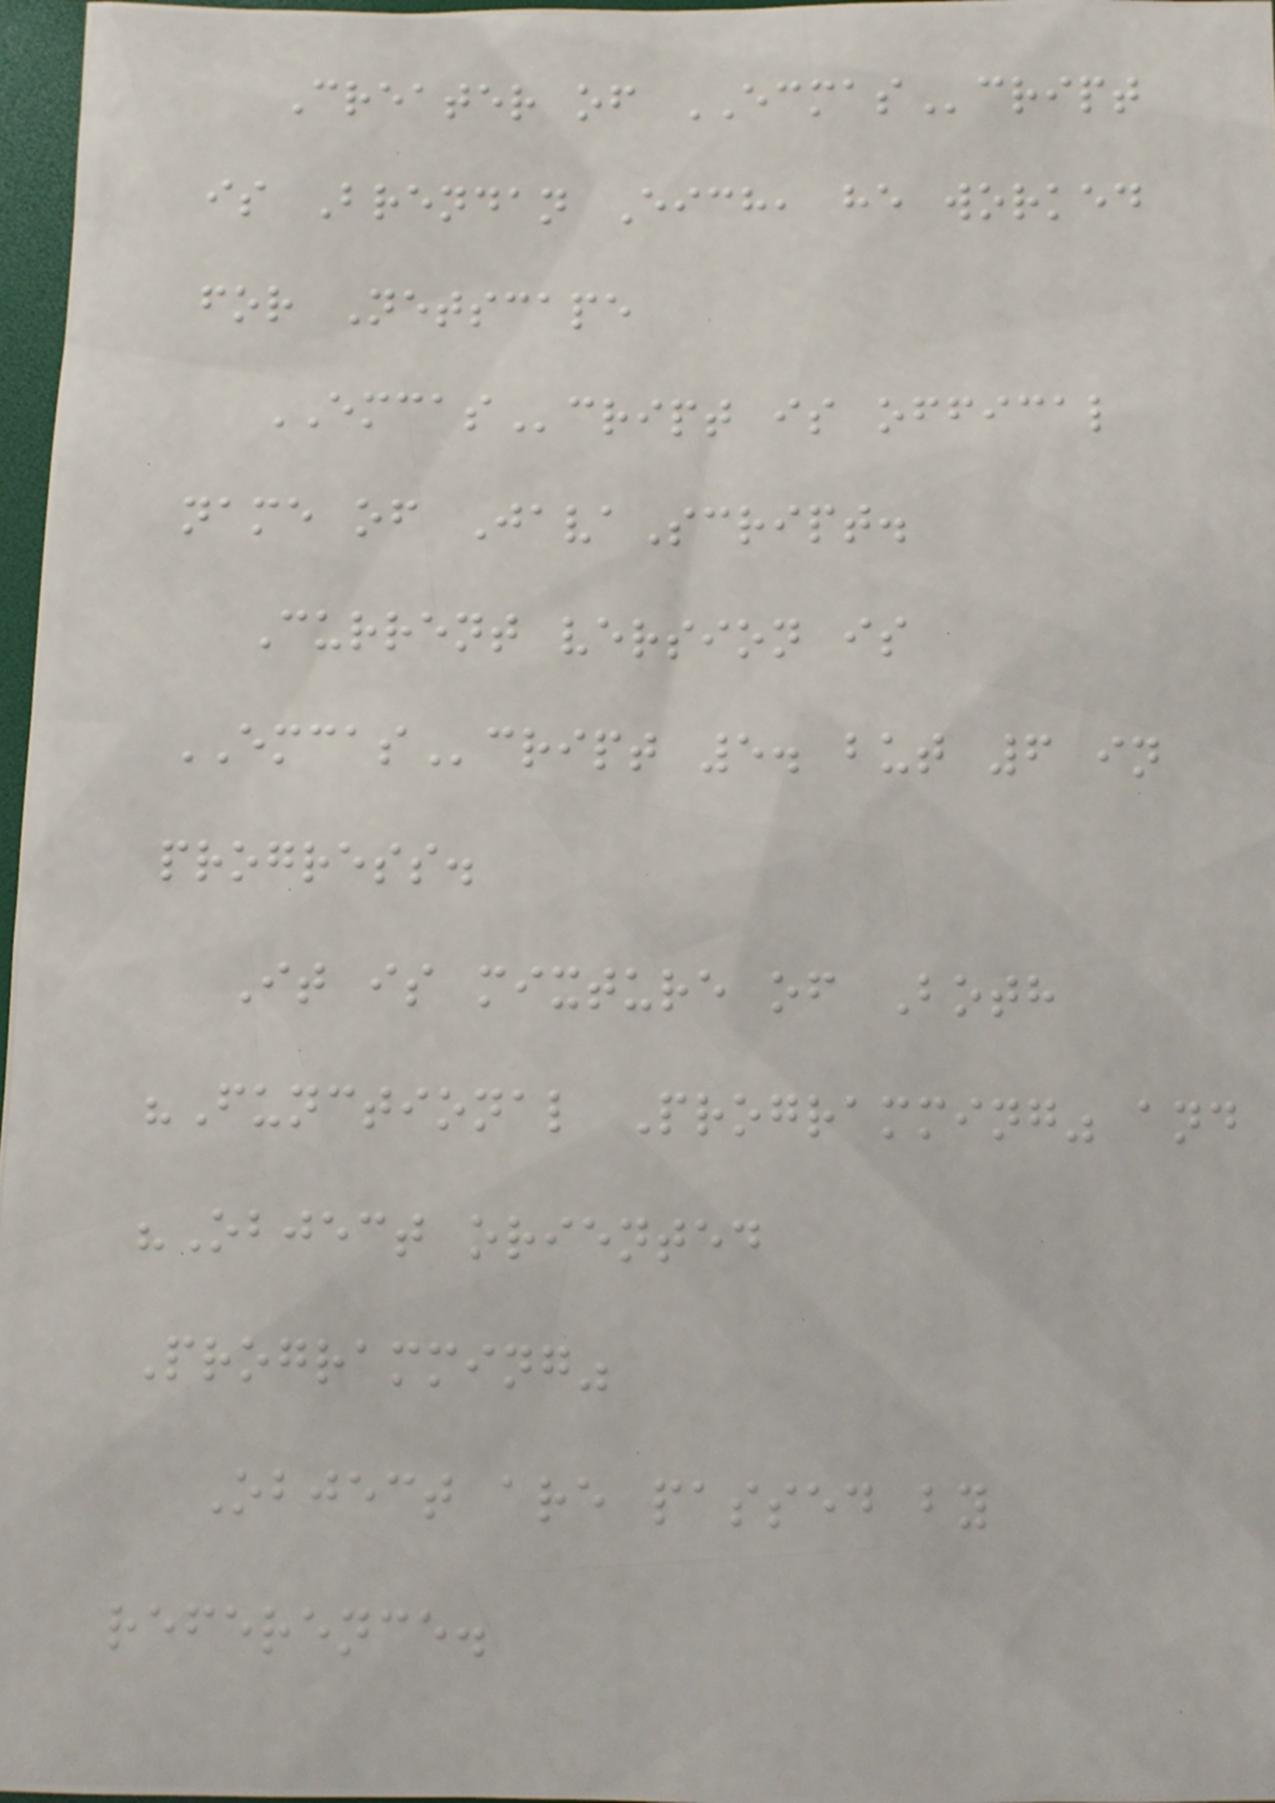Creater of ECMAScript
is Brendan Eich, he worked
for Netscape
EMCAScript is offical
name of JavaScript.
Current version is
EMCAScript 5. but 6 in
progress.
It is mixture of Both
"Functional Programming" and
"Object oriented
Programming"
Object are passed by
reference.
